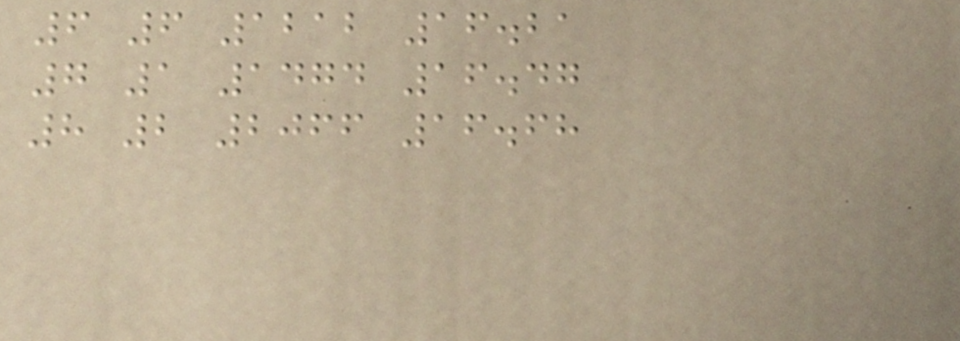6 6 1212 16.21
7 1 1474 16.47
8 2 2066 16.68
